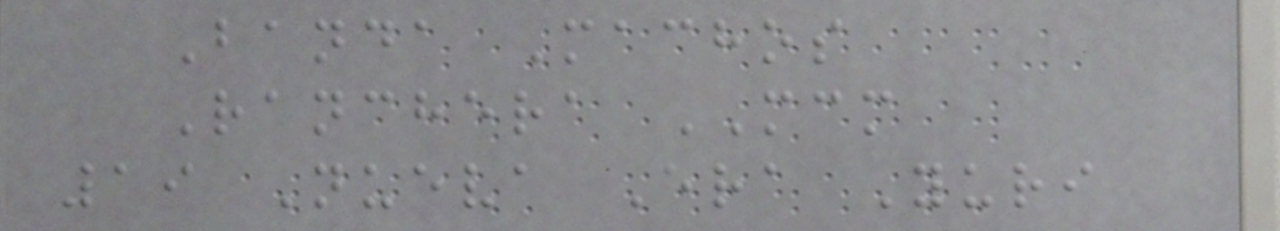Banda Machos
Ranchera MCM
19 Nueva Era Yuri
